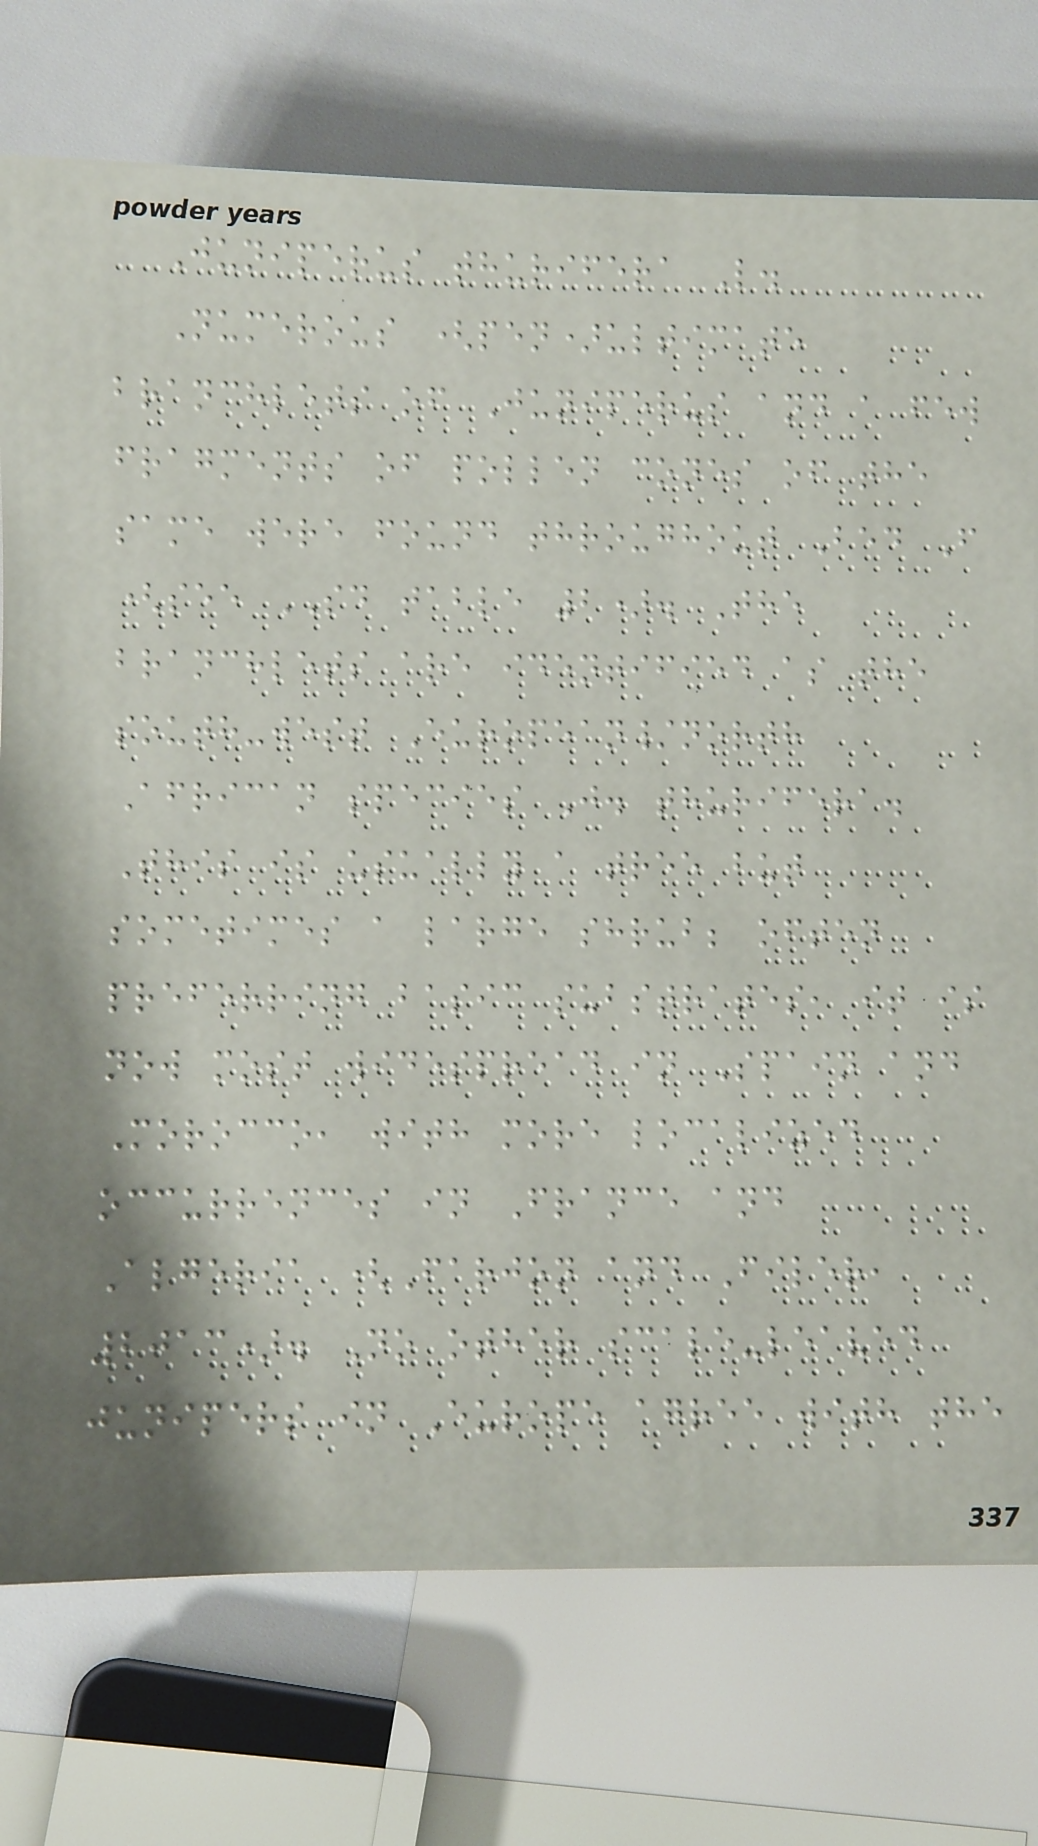Juniperus thurifera L.
Numerous (pen)ultimate
branchlets of Juniperus and a few
fragments of pollen cones of the
same were found throughout Bed F
(see SD table 2). The
branchlets are identified as the
south-west European/north
African species J. thurifera.
This is usually a tree but
sometimes a large shrub; often
preferring basic substrates, it is
now most widespread in Spain and
Morocco, with more localized
occurrences in France and
Algeria (Farjon and Filer,
2013). No other scale-leaved
junipers in Europe agree with the
